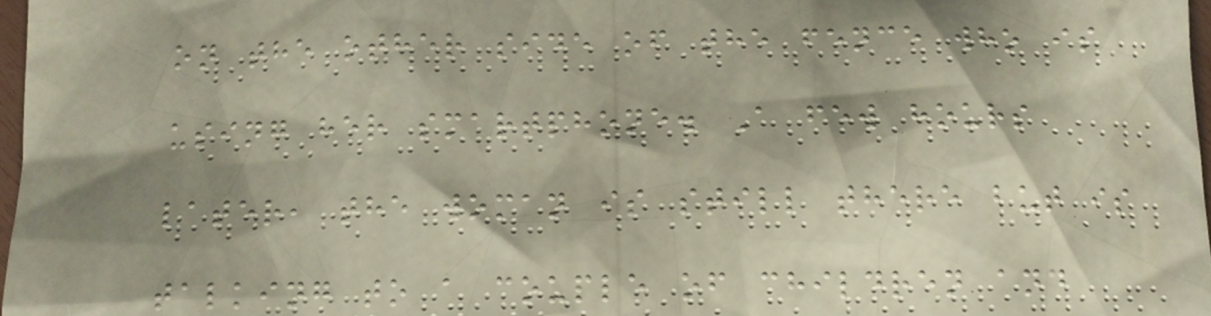on the other side of the fence who is
using her smartphone. A few hours
later, the woman is still there but is
talking to a couple of children and
